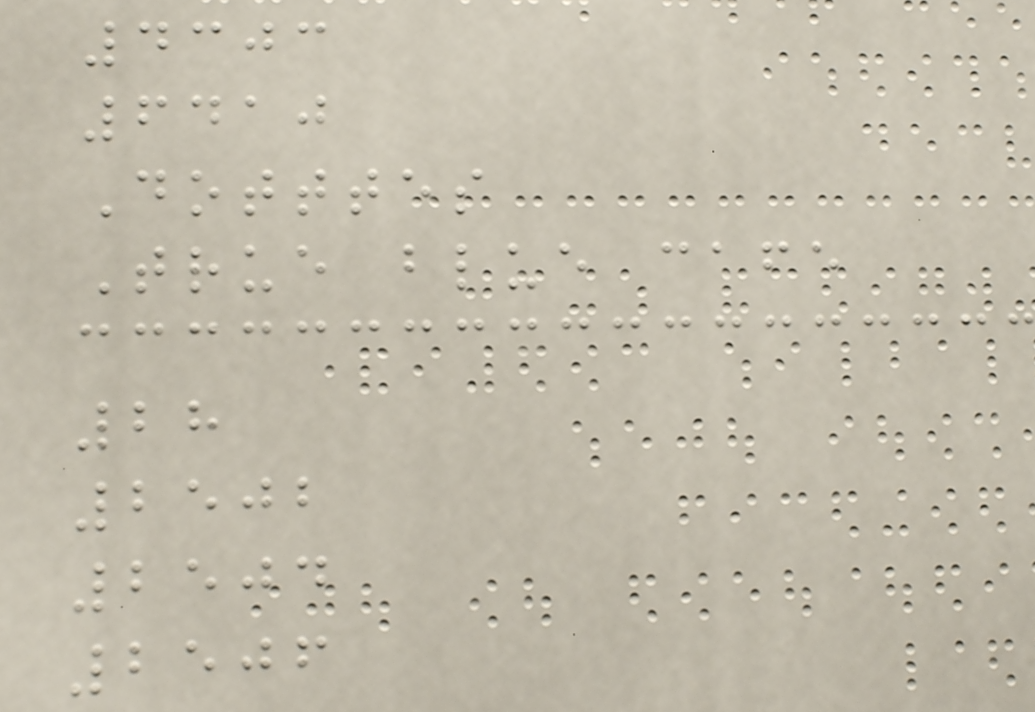4303
6410
Dotttes
True blue cafe
28
2502
2504
2506
